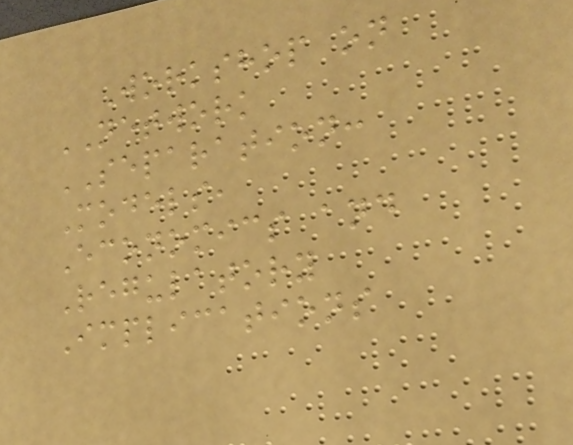Workshop on
NETWORK
SEPARATION:
Models,
Economics and
Regulatory
Implications
